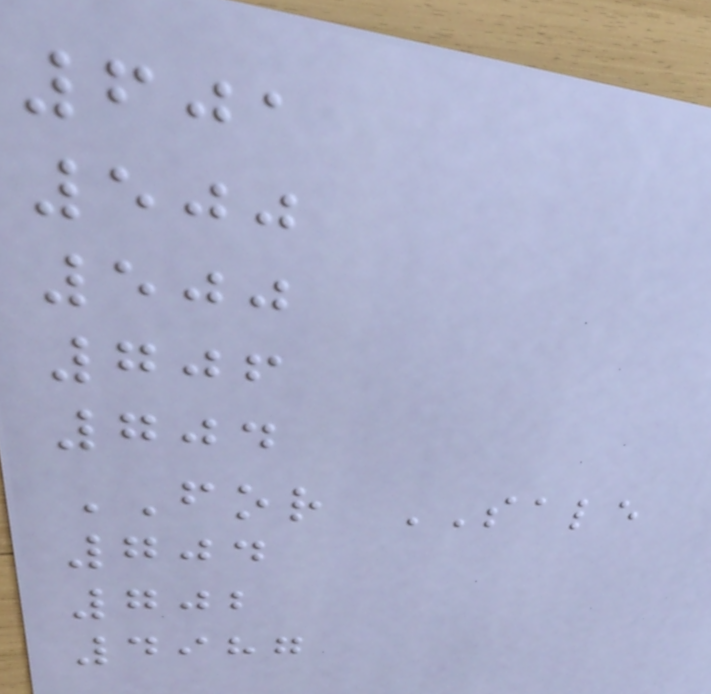601
500
500
706
704
FOR SALE
704
702
4987
